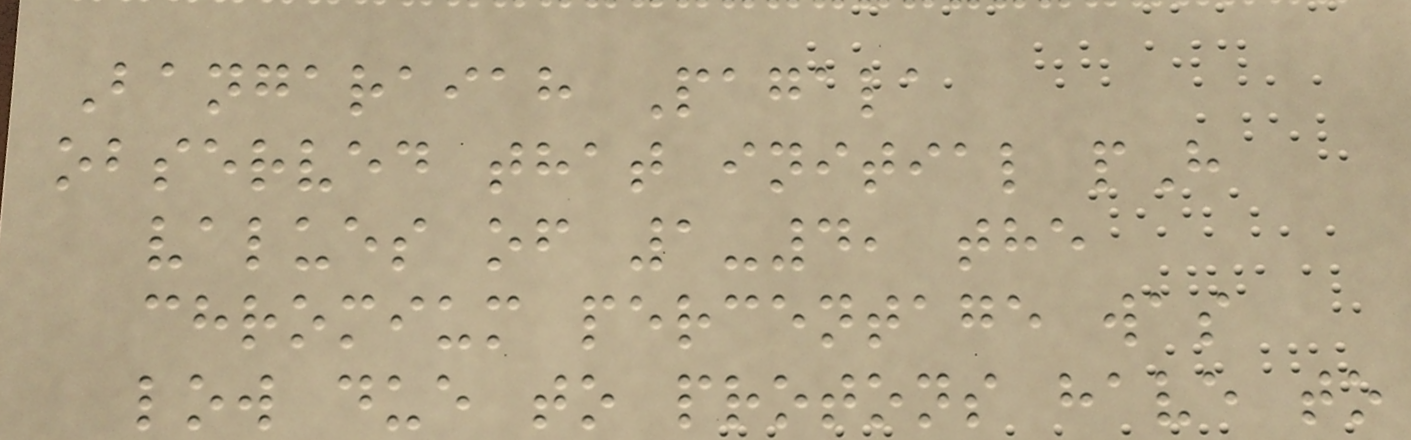Bangaraiah Pagala
observed that initial pH
values of 1-4, the
chromium percentage was
low due to protons have to
